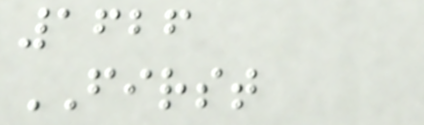1626
FIRST
